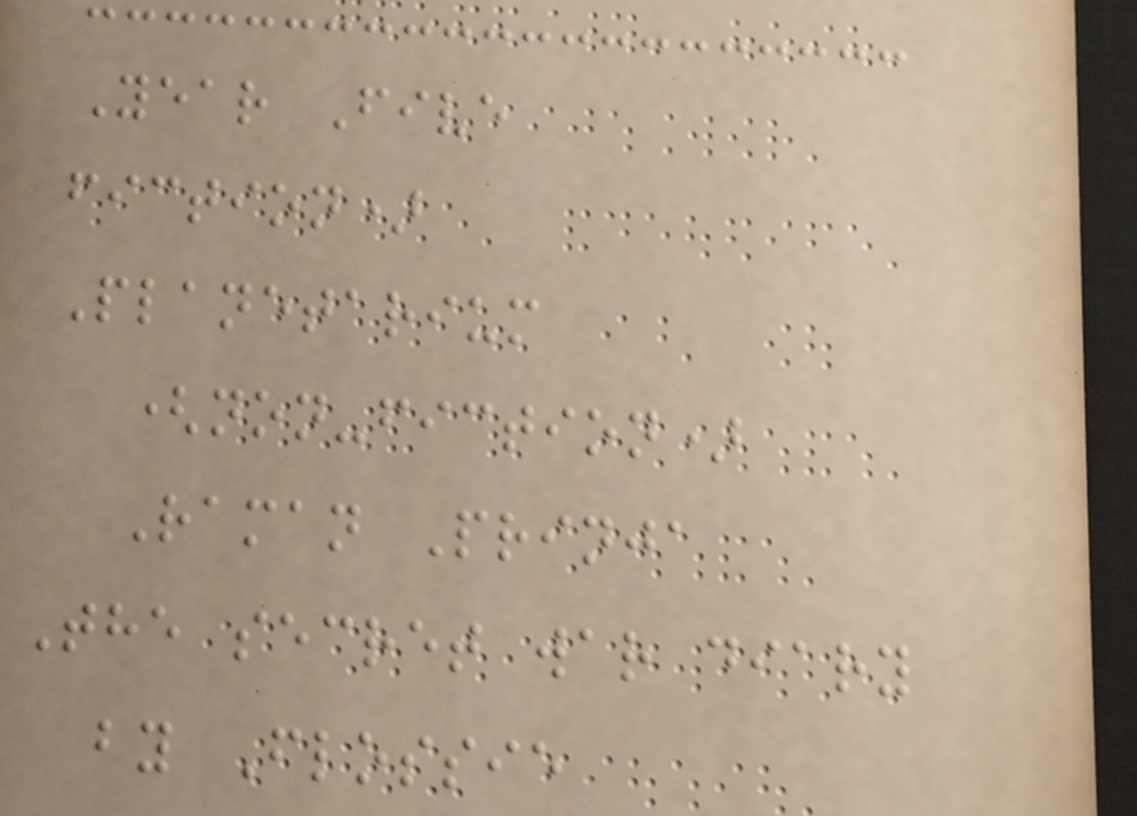Year Five
fiction)
Planetarium
(non-fiction)
Raman Prinja
The secret war diary
by Flossie
